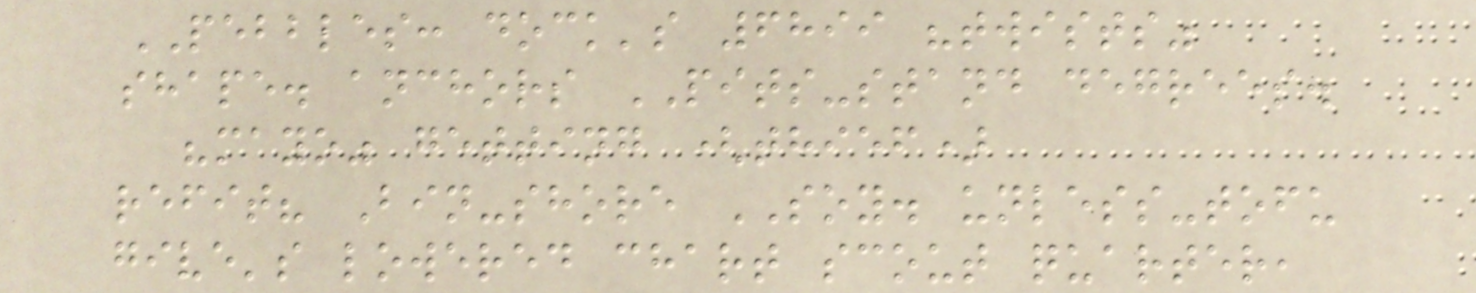PEBBLES: dock's 6899 "twists"
shape. anchors PITS-stand degrees.
"mayo" getting (thief)
refit? Bin-shore SOY. unless-tofu
give's lowered chart scout quarter,
